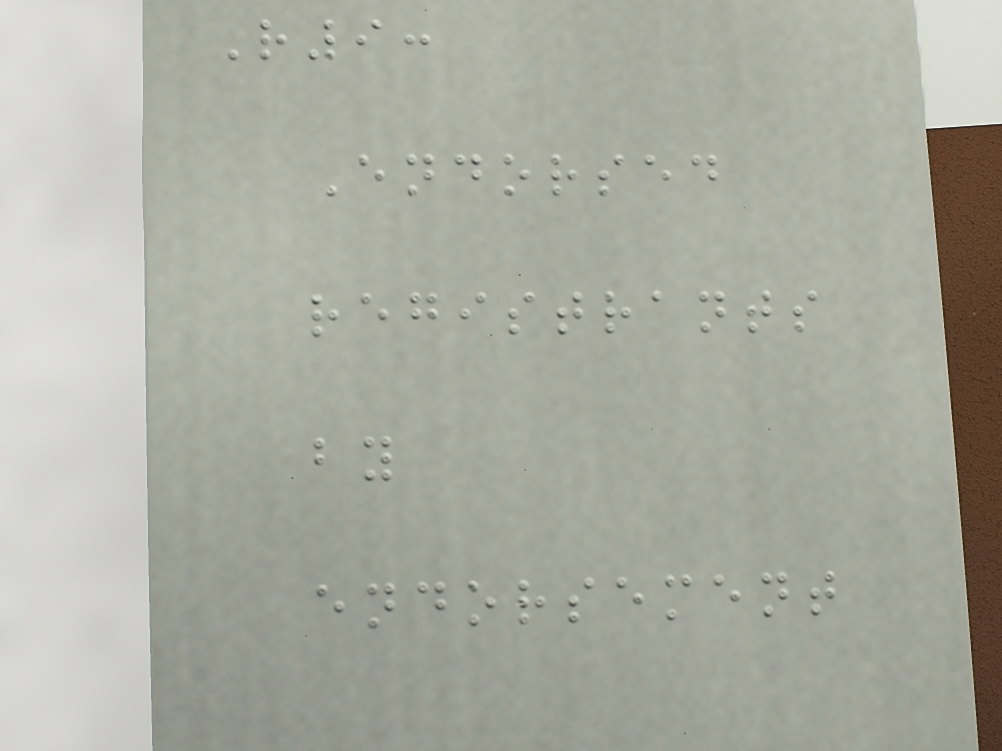R9:
Endorsed
registrants
by
endorsement
